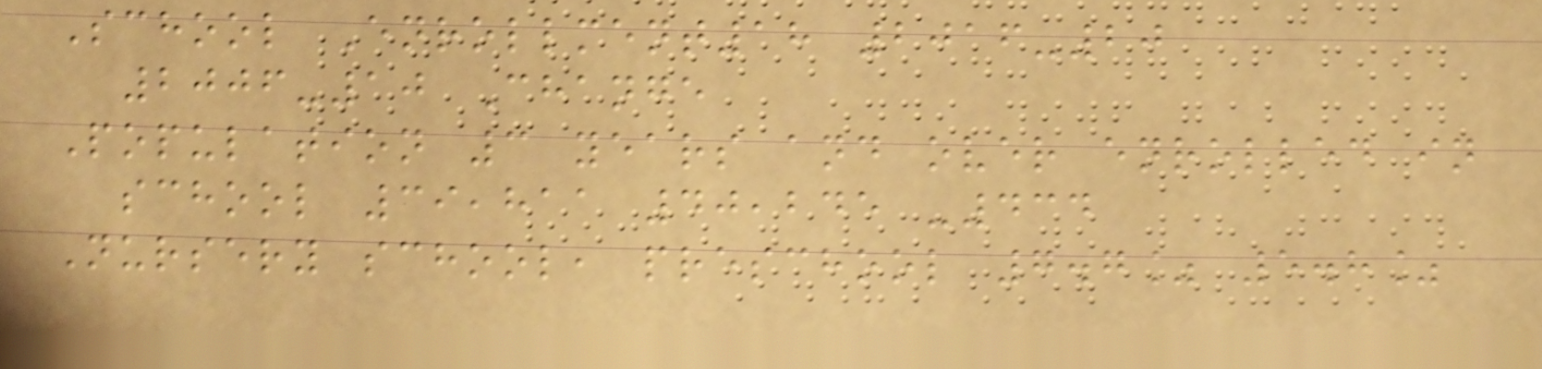School Enrollment18 2016-20
2006-10 Change
Population 3 years and over enrolled in
school 39,811 40,245 -434
Nursery school, preschool 7.7% 5.8%
